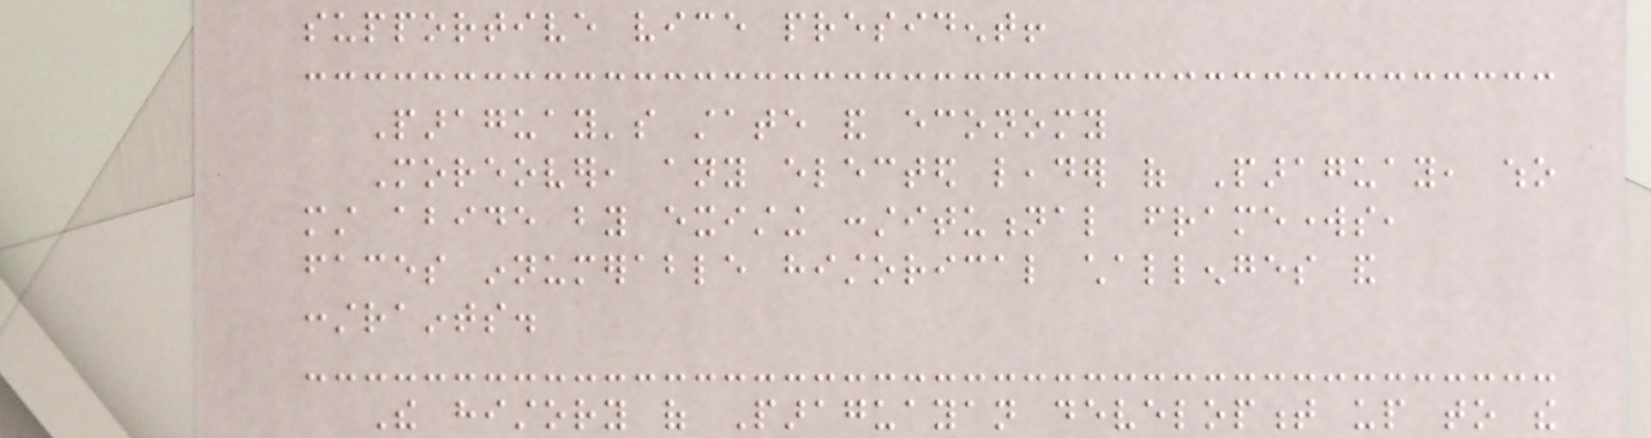supportive vice president!
Paraguay's state and economy
Moreover, any elected leader of Paraguay, who
must abide by existing constitutional frameworks,
faces innumerable historical challenges and
constraints.
The history of Paraguayan development up to the
